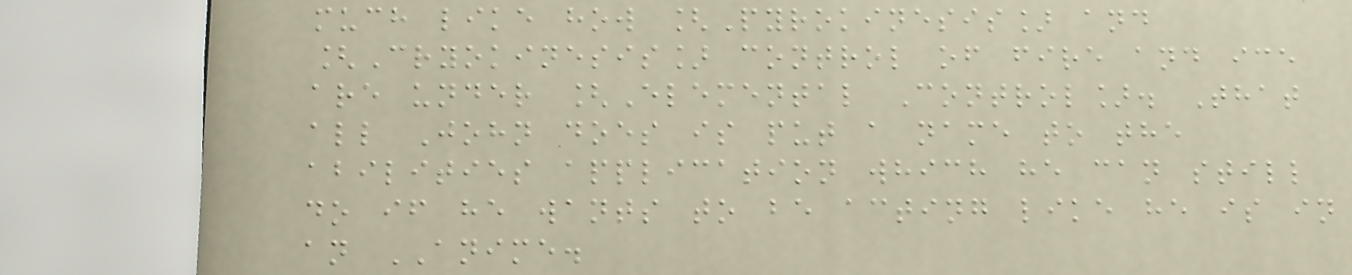much like how [Pyrokinesis] and
[Cryokinesis] control of fire and ice
are under [Elemental Control]. That
all John does is put a name to the
abilities application which he can still
do if he wants to be acting like he is in
an ANIME.
